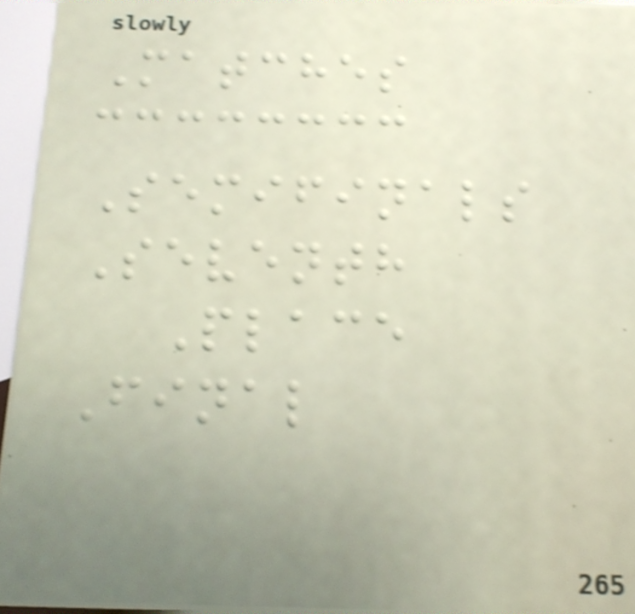Matches
Semifinals
Seventh
Place
Final
